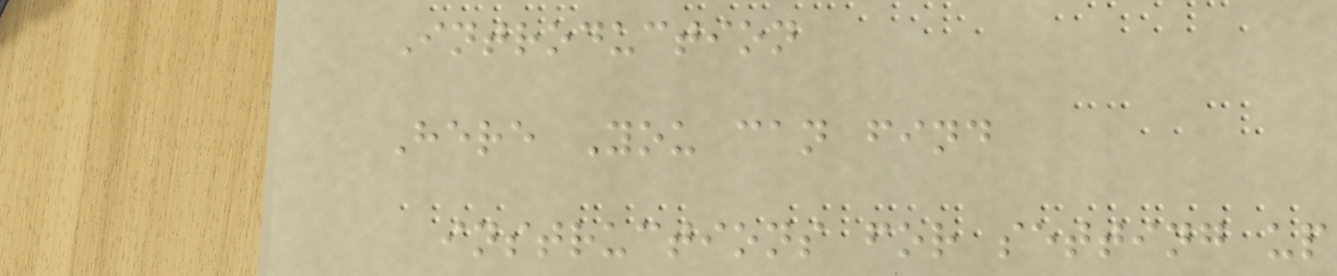Introduction
Here You can find
instructions for setting up
